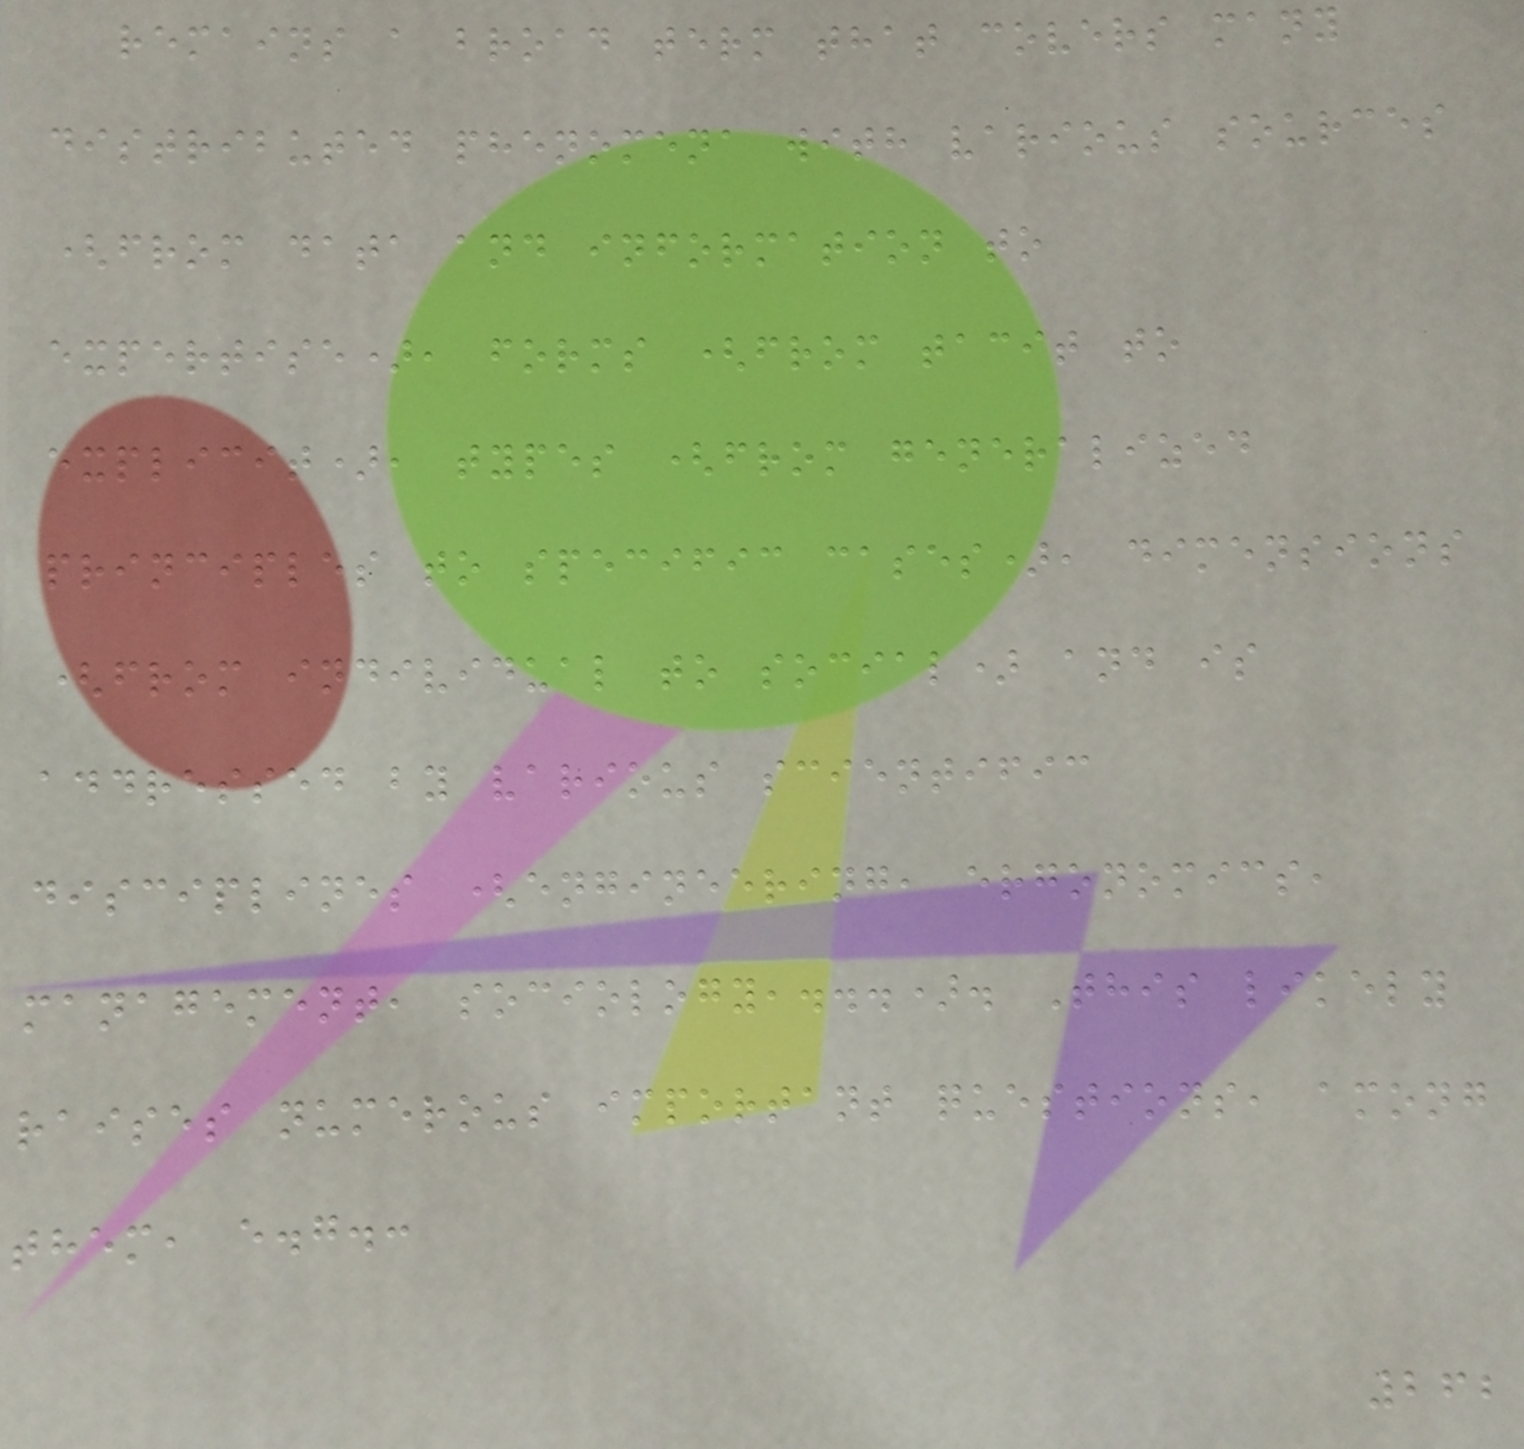remains a broad term that covers many
distributed phenomena with various sources
(from data and information to
expertise), forms (from tacit to
explicit), types (from generalized
principles to specific cases), dimensions
(from individual to social) and is
addressed by various scientific
disciplines (engineering, ergonomics,
management, sociology,...). This likely
raises numerous important questions, among
them, e.g.:
262
